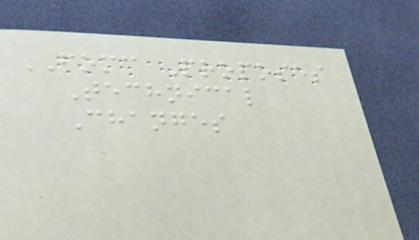FOMC Proposes
Technical
Changes
